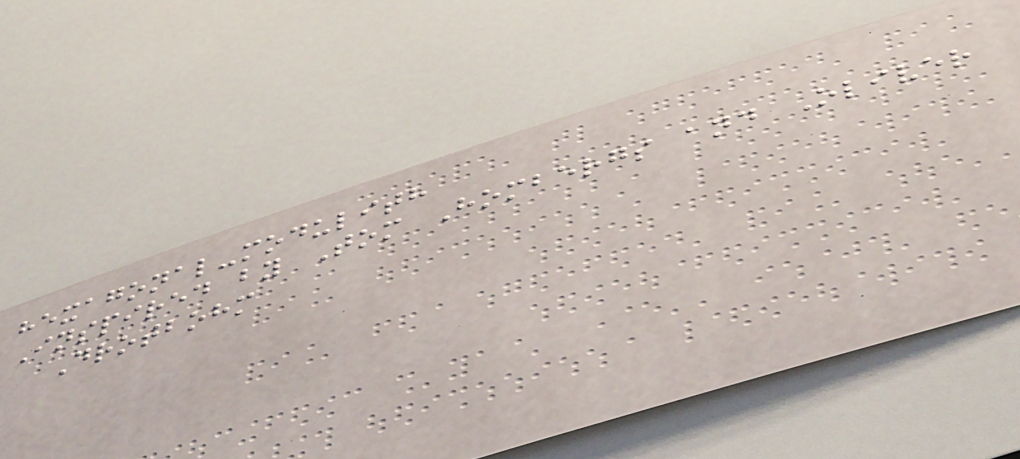hexagonal-modulith
Inspired by Tom Hombergs and Oliver
Drotbohm
